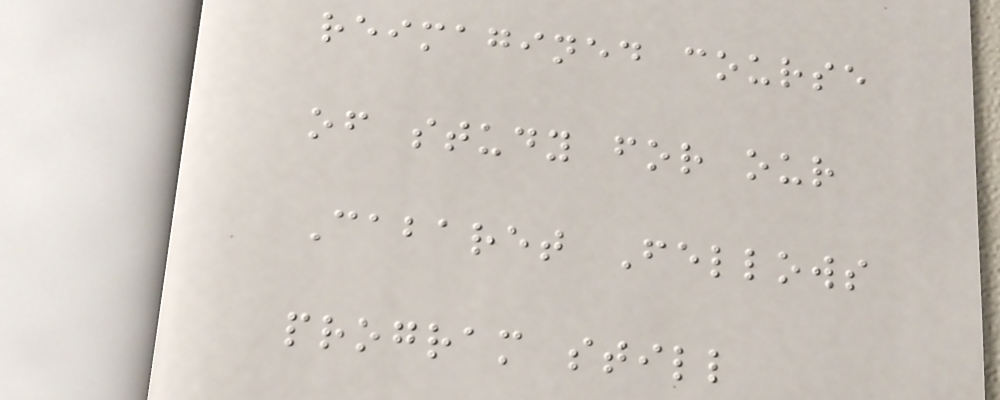reimagined course
of study for our
Cabaret Fellows
program still
